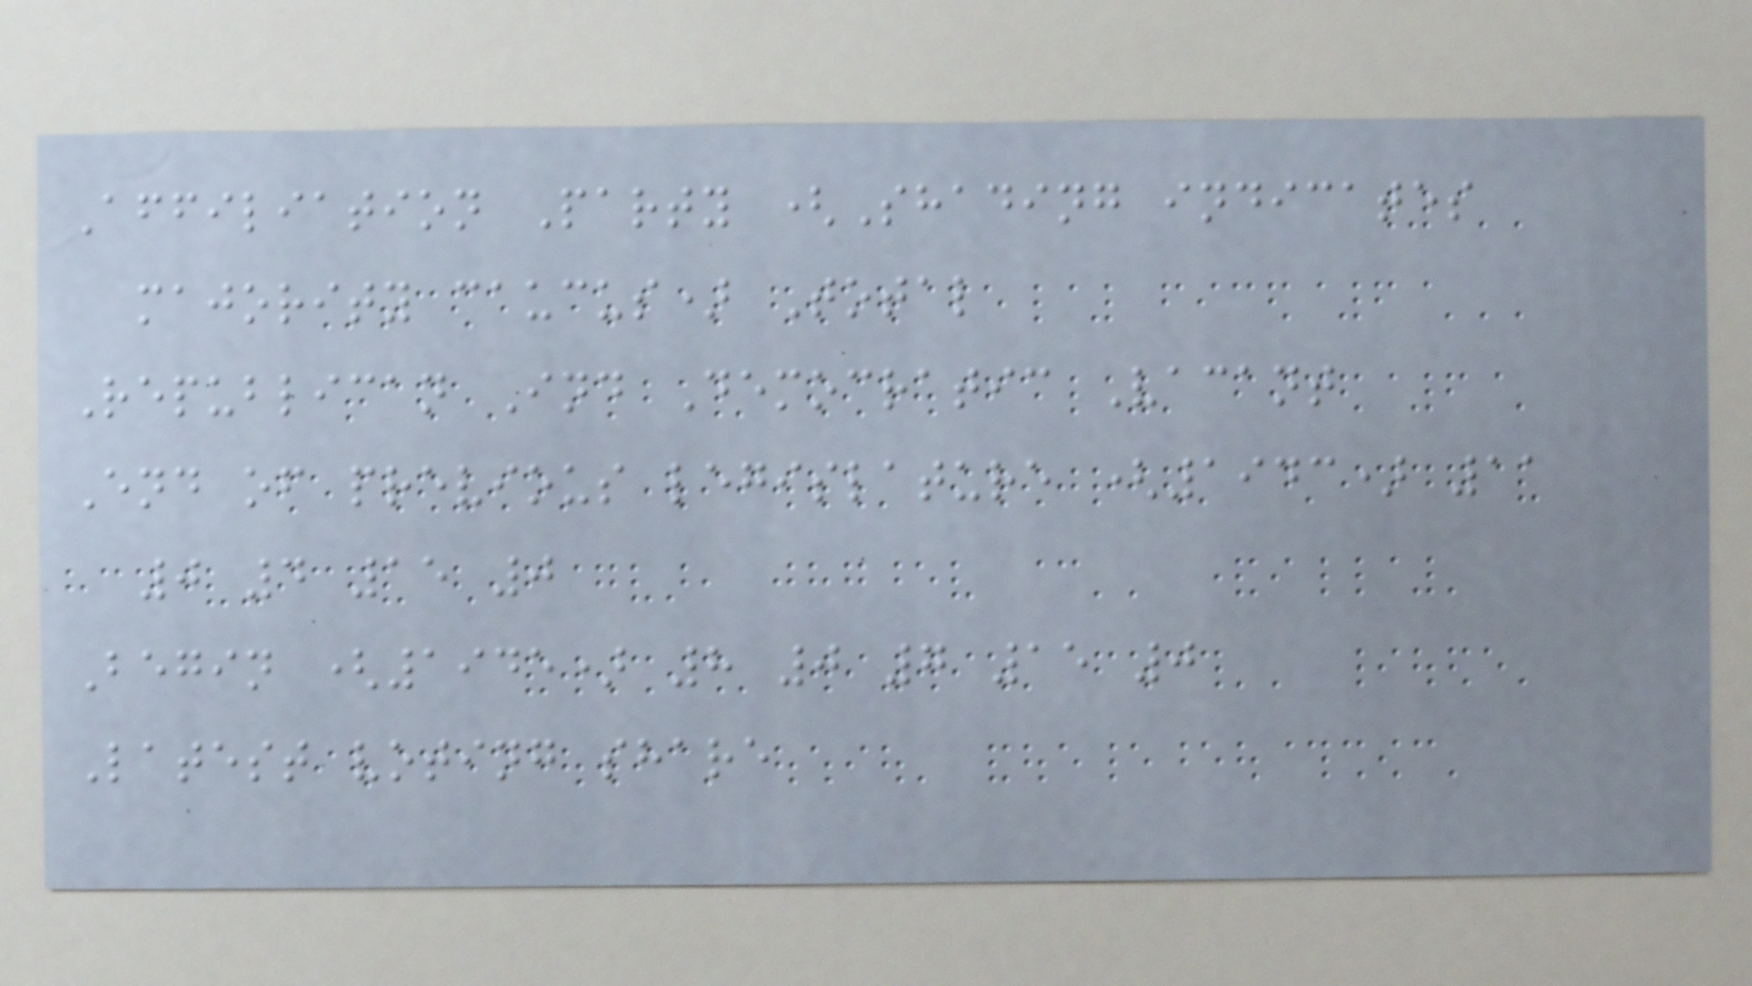Affiliation Party (Shading indicates
majority caucus) Total
Republican Ind Democratic Vacant
End of previous legislature (1943) 11
0 4 15 0
Begin (1945) 8 0 7 15 0
Latest voting share
